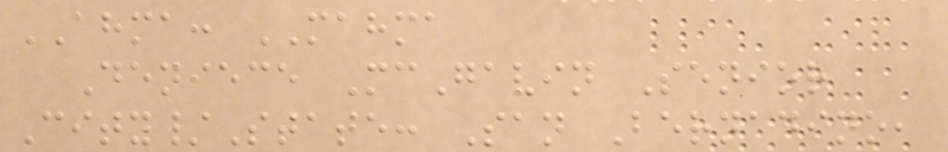AHMA: MAHMA
Deniece McGavin Senior
City/State: San Bernadino,
